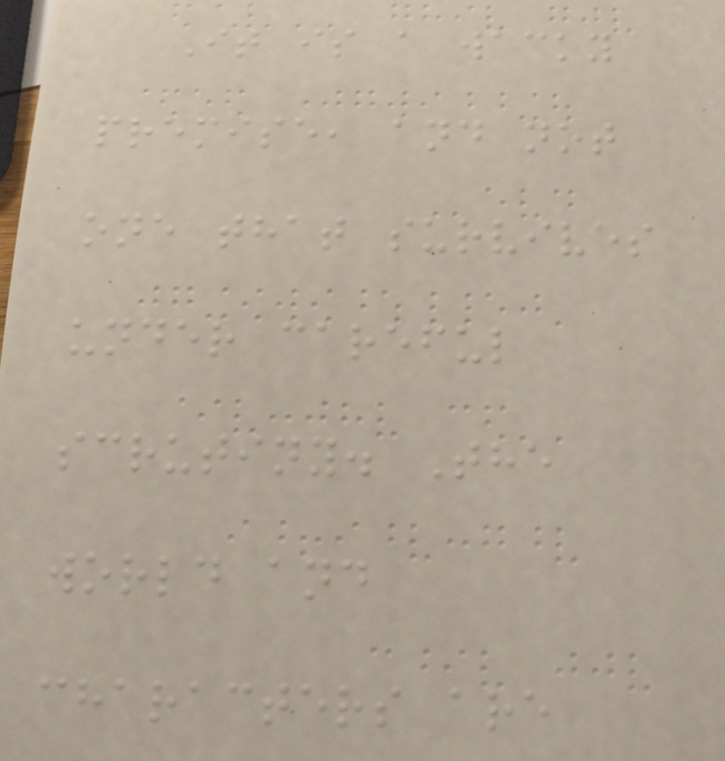It is a wacky
premise, and not
one that survives
under careful
scrutiny. The
world and
characters are
